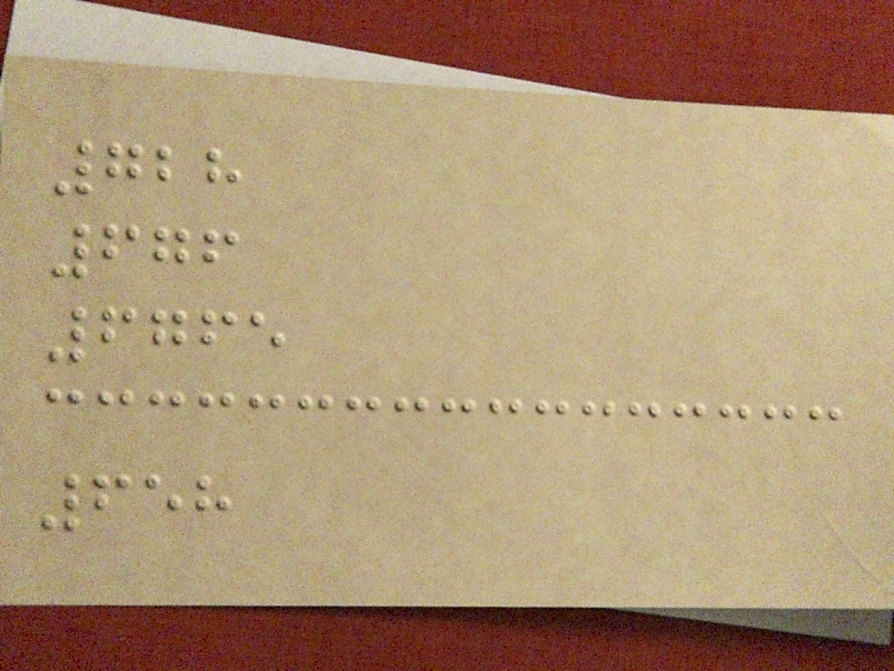728
676
6765
658
